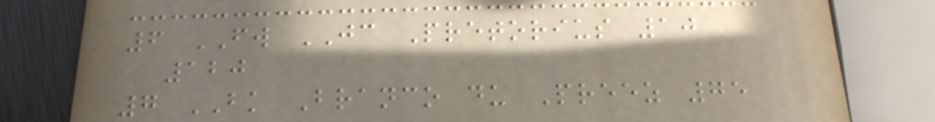6 FW JC Pretorius 10
120
7 BK Branco du Preez 75
